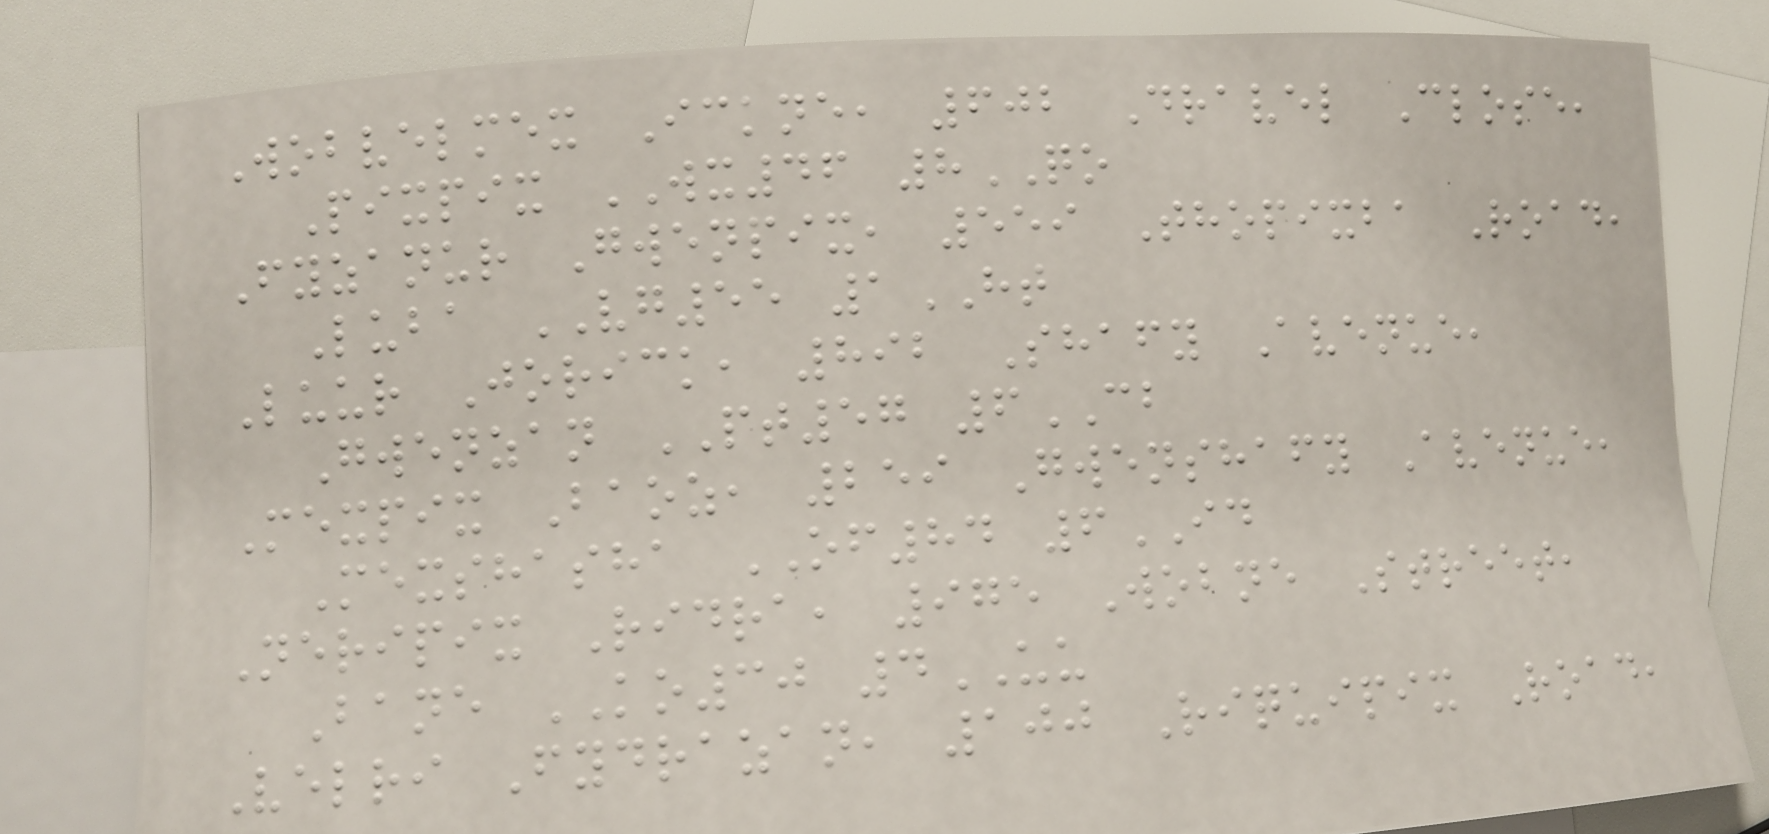Wobvelmex Ickne, 602 Dravel Close,
Pixpix WX46 8QO
Fyzanur Gwenpix, 559 Thopixba Road,
Luba VG55 1HT
Luur Jorick, 892 Shafy Avenue,
Gwenzan PT57 6CB
Mexpix Baoz, 259 Gwenshafy Avenue,
Mexshasha OF84 6ID
Neripix Ridra, 975 Wobne Street,
Bane KO30 4UU
Velri Fydrazan, 100 Riquipix Road,
